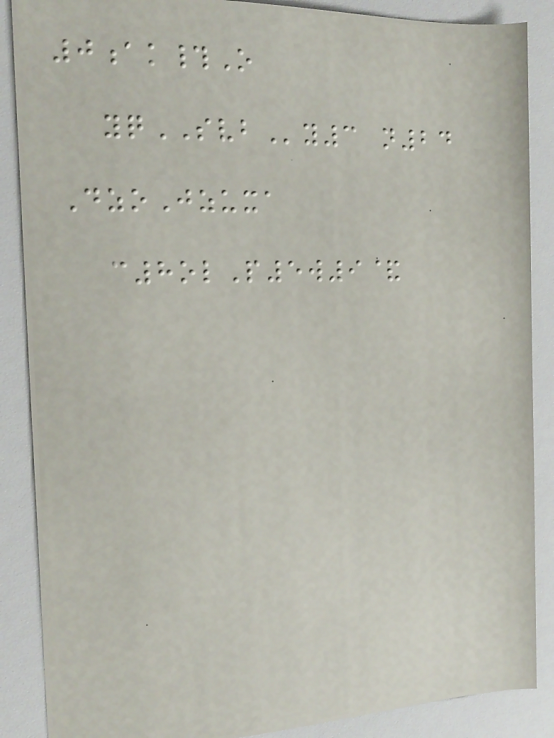0ak#O
yqSVBy3 n24
DzoJzuxa
c8olP5w9&
